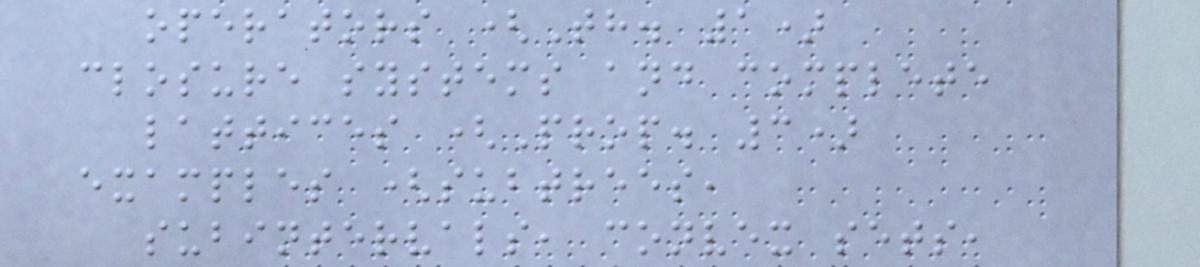operators (Th. 1)
closure systems and complete
lattices (Prop. 3)
examples (subtrees,
subintervals, convex sets,
